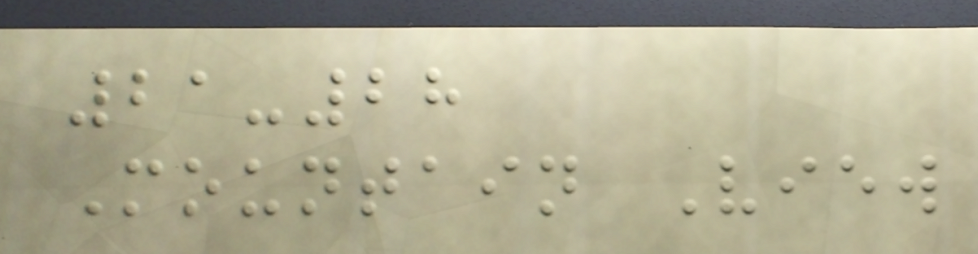21-28
Mountain View
